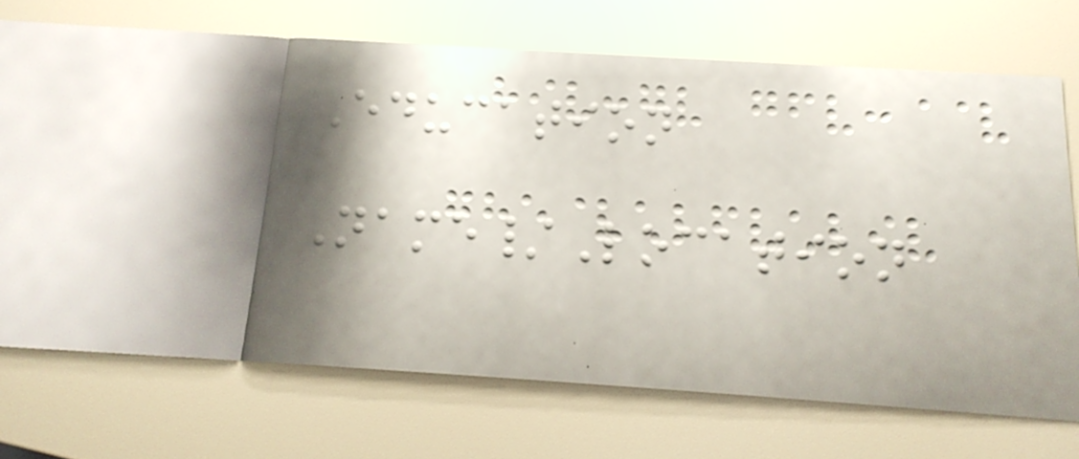Education
Name/Location
